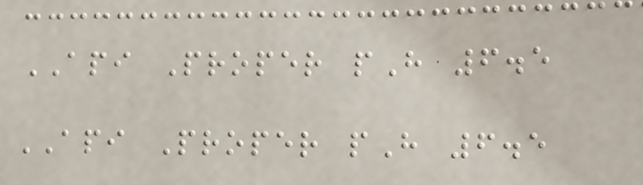API Proper pH 6.5
API Proper pH 6.5
